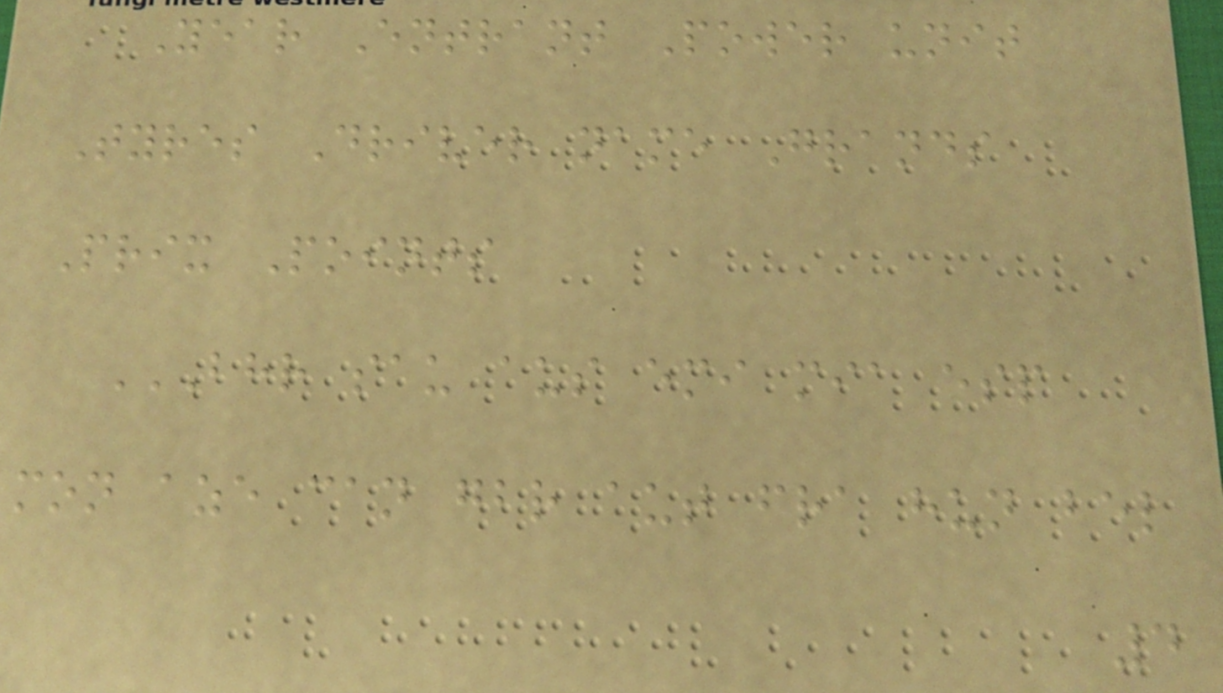Year Entrant Power unit
Tyres Driver name Grands
Prix Points
BHR SAU AUS EMI MIA ESP
MON AZE CAN GBR AUT FRA HUN BEL
4
